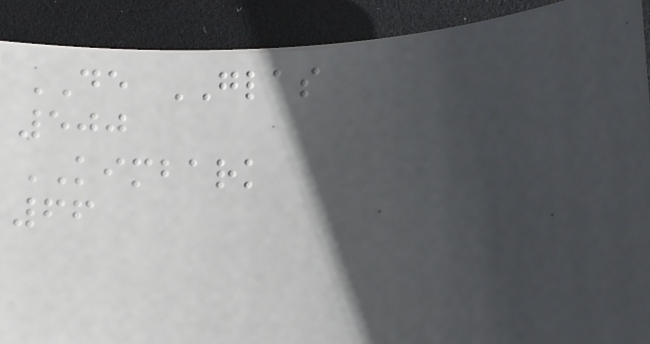DE GLAS
500
KIMBARK
66
